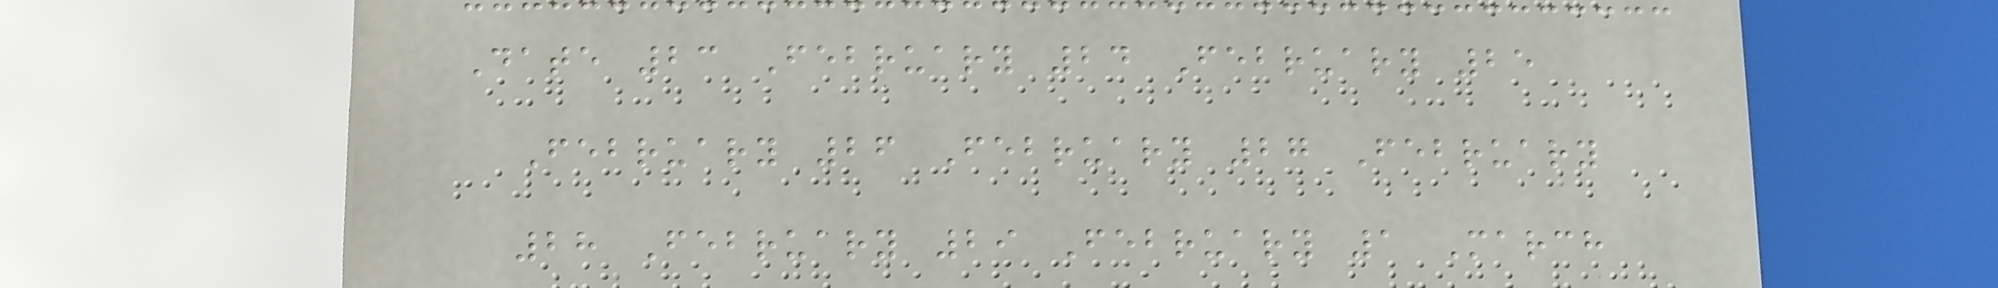Date 23 February 24 February 25
February 26 February 27 February
28 February 29 February 1 March
